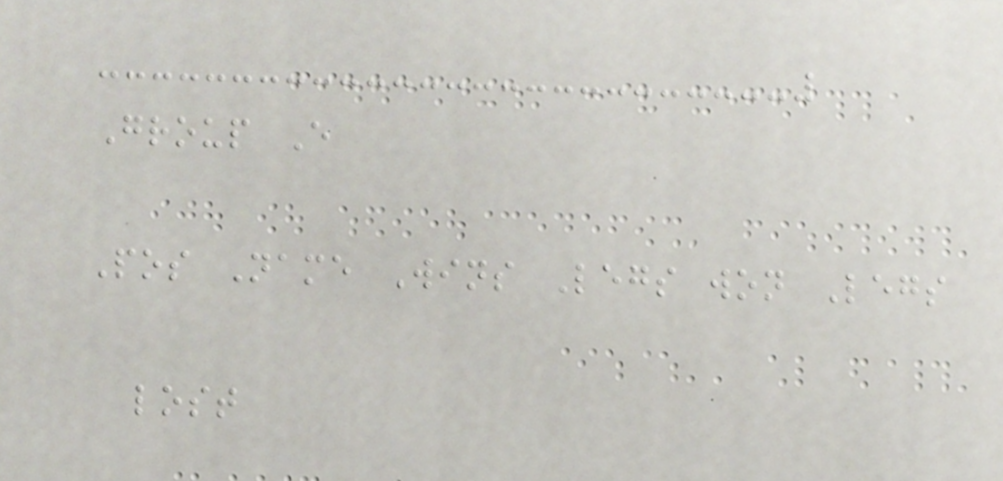Group E
Pos Name Wins Legs won Legs
lost
